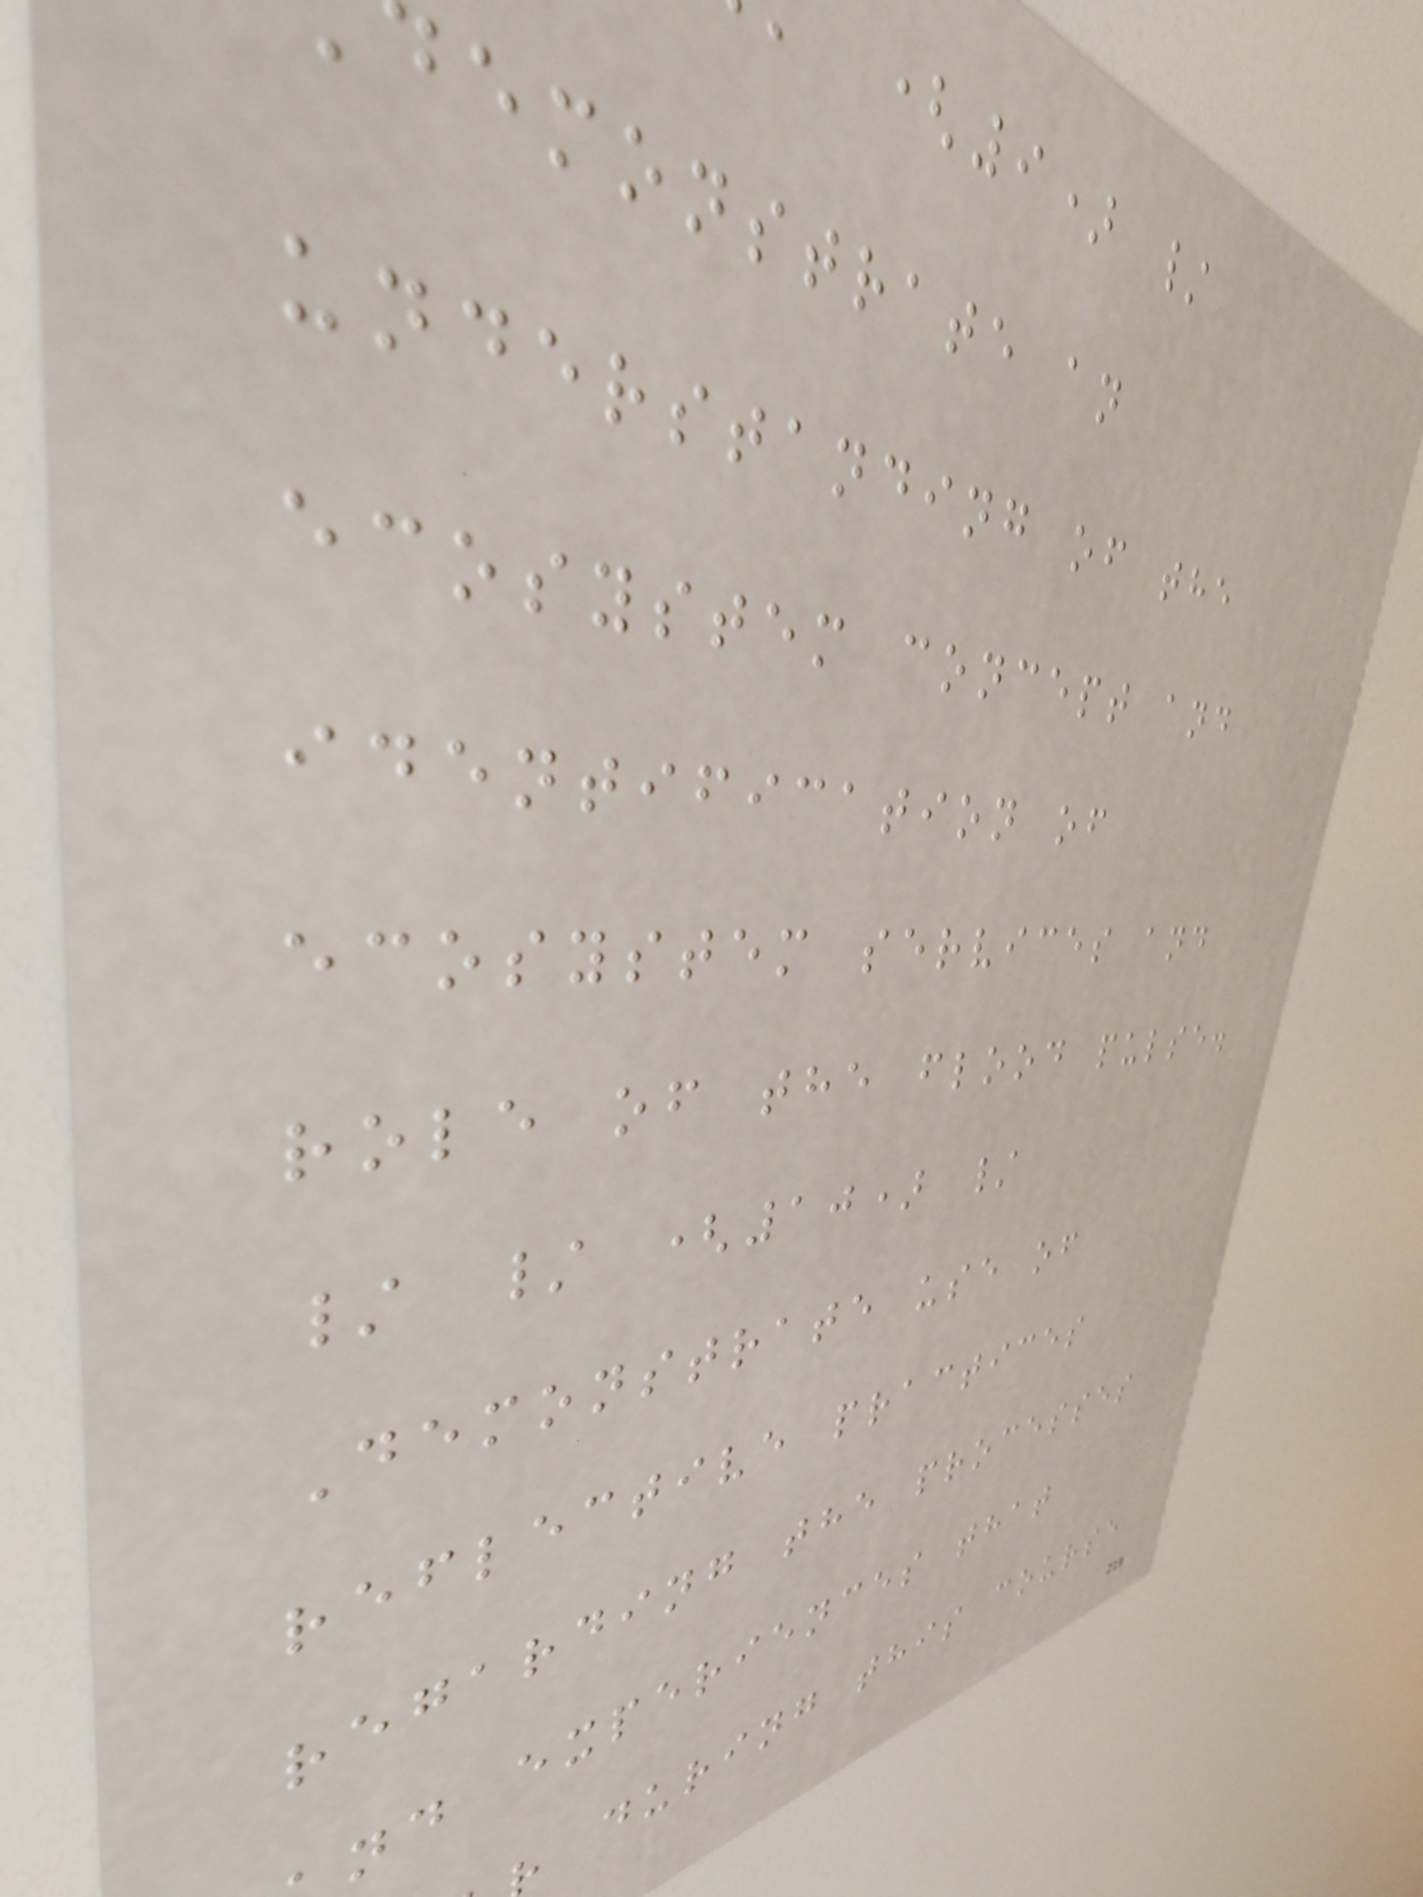(9) /
emonstrate an
understanding of the
ecosystem concept and
identification of
ecosystem services and
role of the flood pulse.
/ / (10) /
Demonstrate use of
reflective practices
regarding the processes
nd experiences that
during this course
